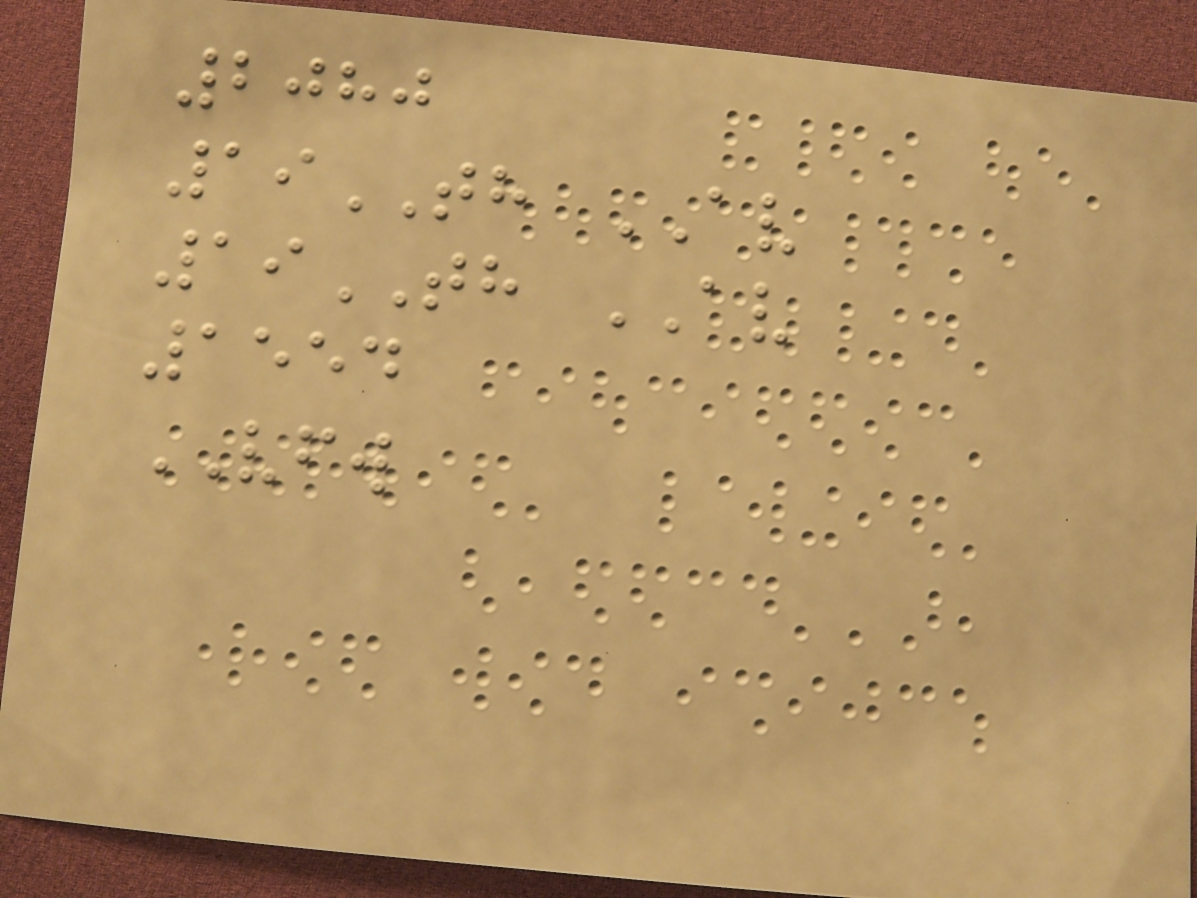2080
19TH AV
19TH AV
1554
VFW
